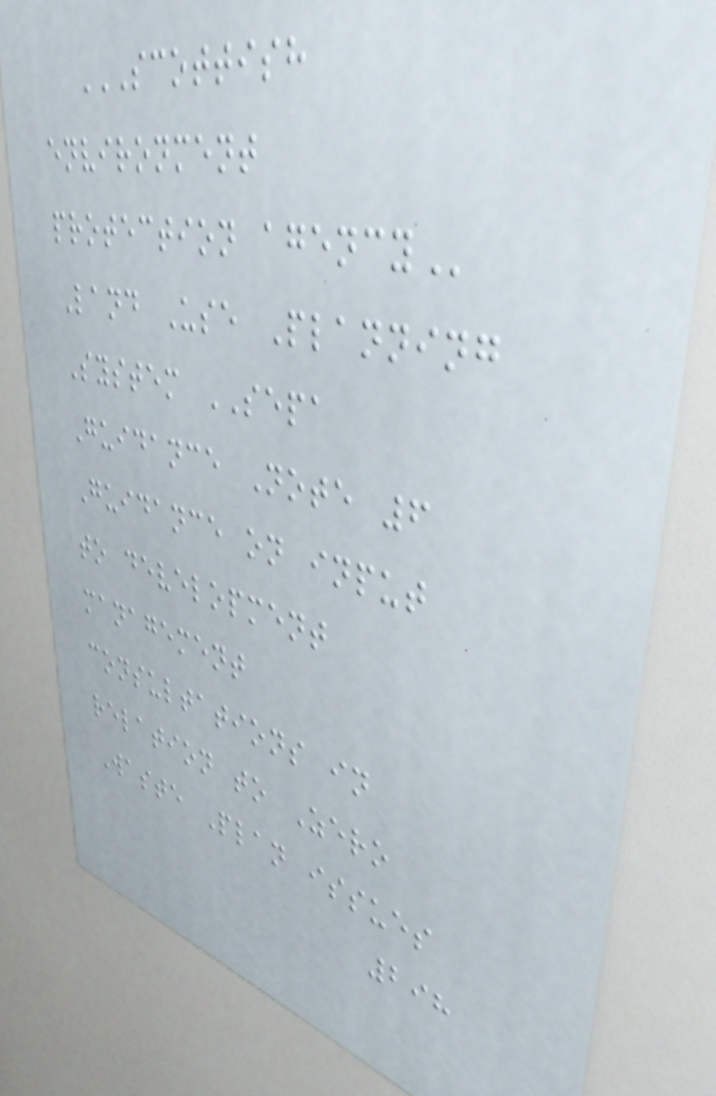SCOTTISH
ENVIRONMENT
PROTECTION AGENCY
Land Use Planning
System SEPA
Guidance Note 6
Guidance on input
to development
management
consultations in
relation to Zero
Waste Plan issues
298
